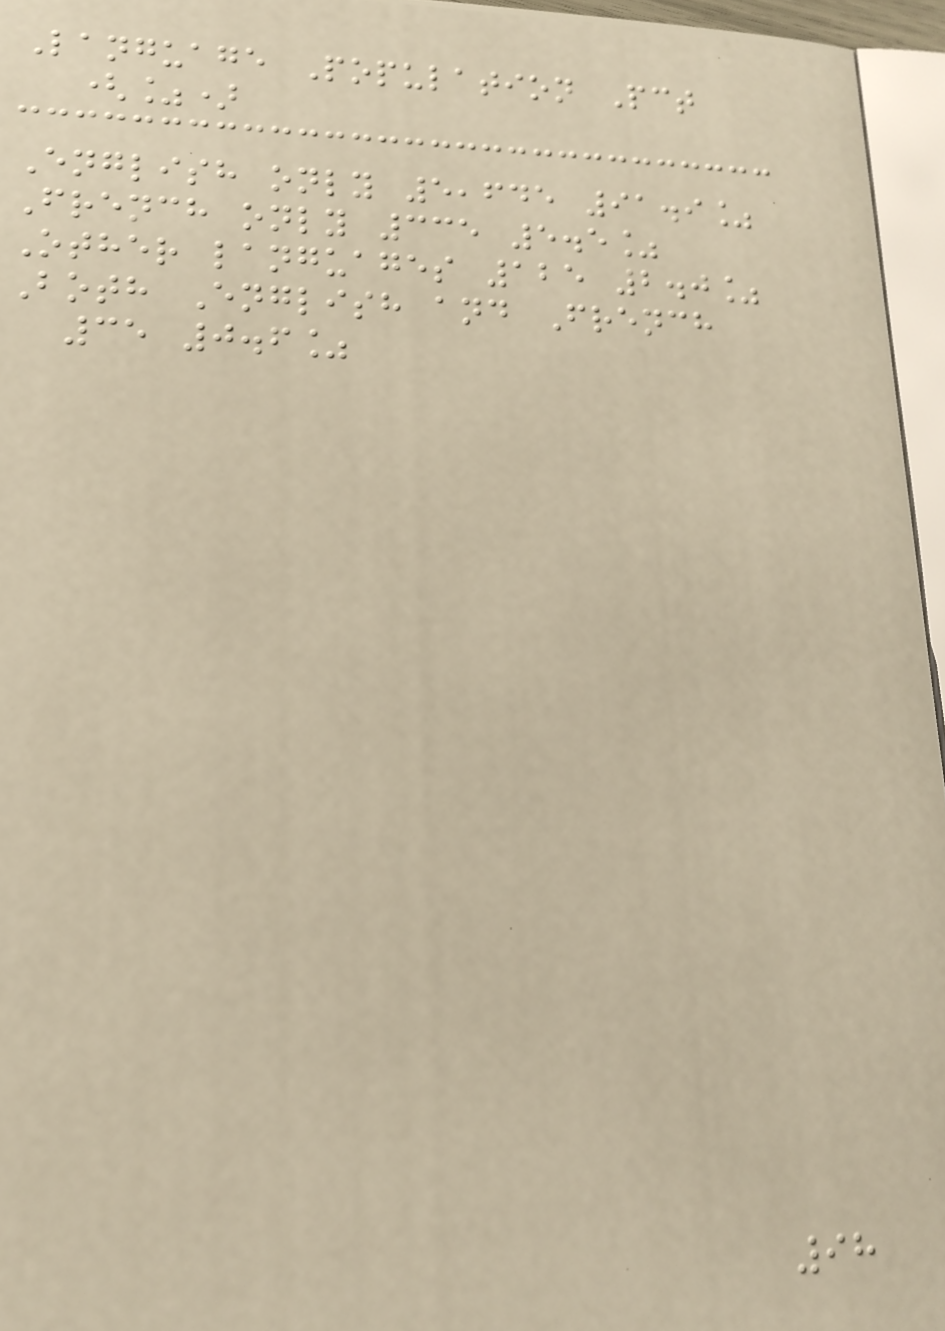Language Population Pct
(%)
English only 5,645 91.9%
French only 335 5.5%
Other languages 125 2.0%
Both English and French
35 0.6%
98
